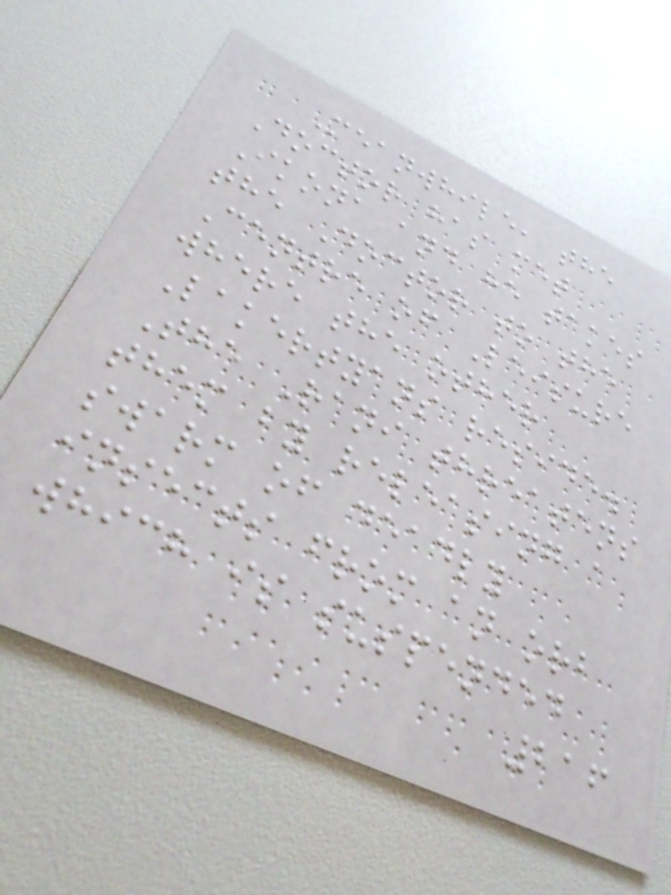Meanwhile, the
Doctor has met
Ikona and he takes
the Doctor to the
Centre of Leisure
where the other
Lakertyans reside.
The Rani threatens
them by releasing a
swarm of deadly
insects from an orb
which is suspended
216
